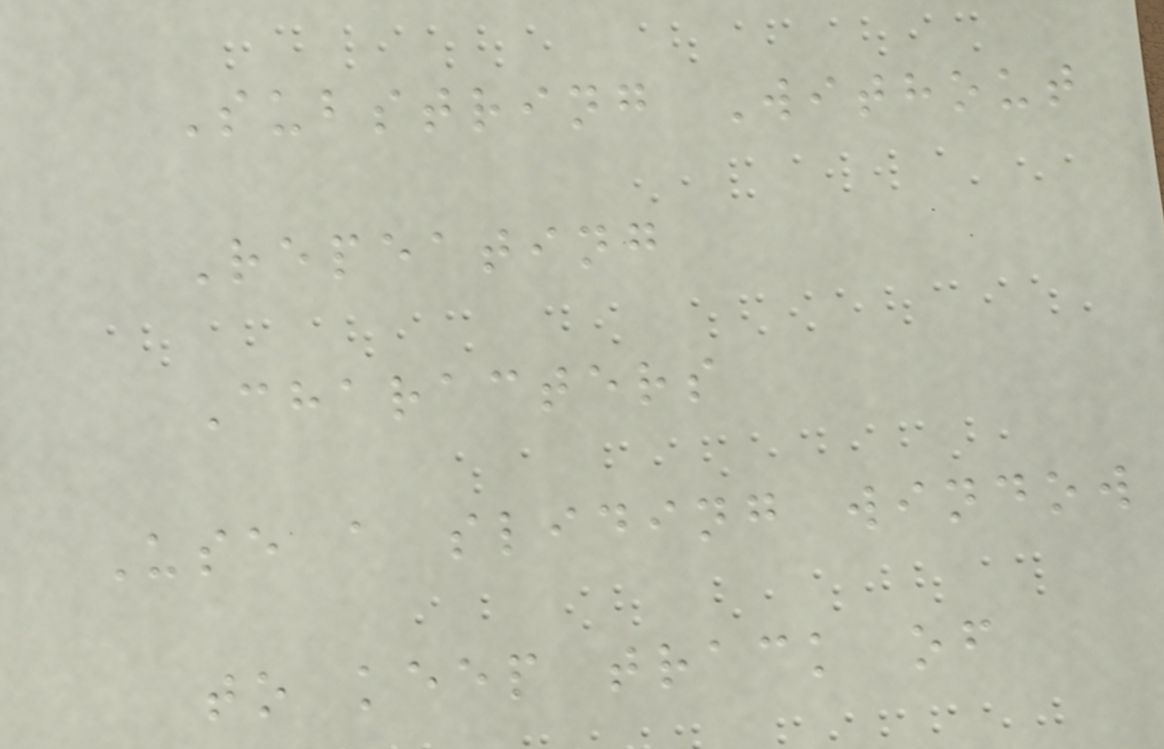Substring Without
Repeating
Characters
Use a sliding window
to keep track of
